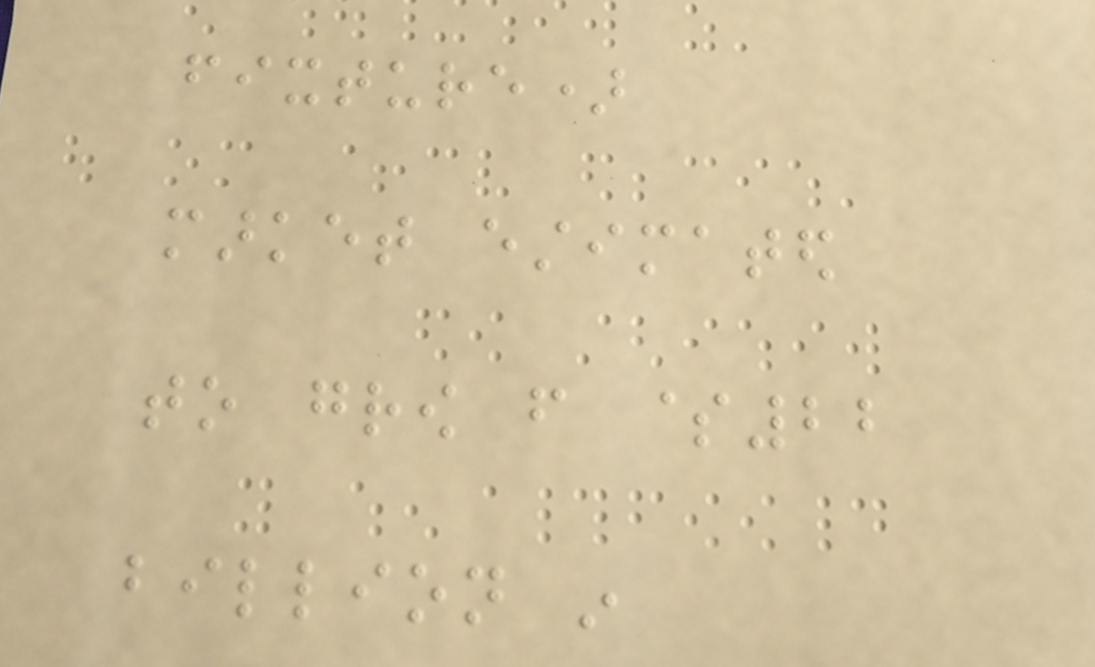fixture)
market estimated
to grow from $22
billion in
